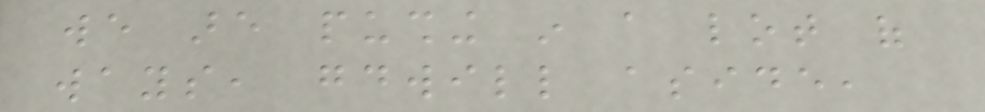we are pushing in a lot of
ways, goodwill aside,
